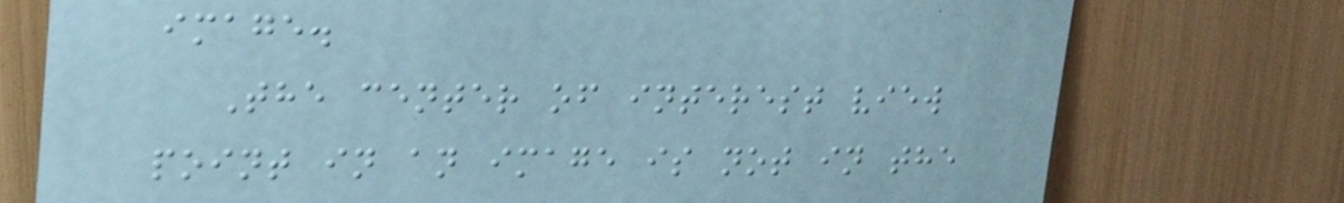image.
The center of interest view
point in an image is not in the
